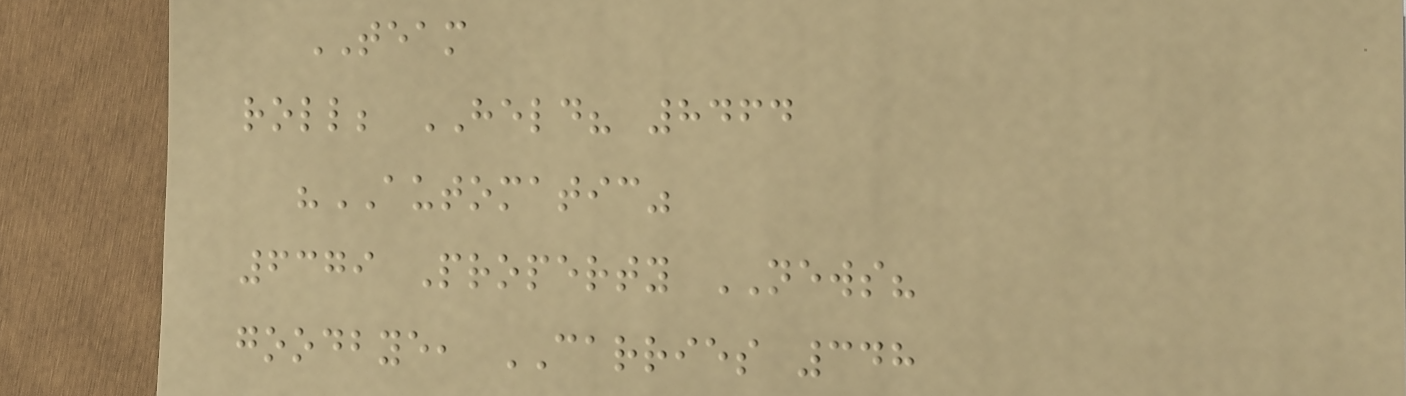TEAM
roll; HELD? 8464
"AUTOMATIC"
6379 Property NEWS?
goodbye, CARRIES 348
